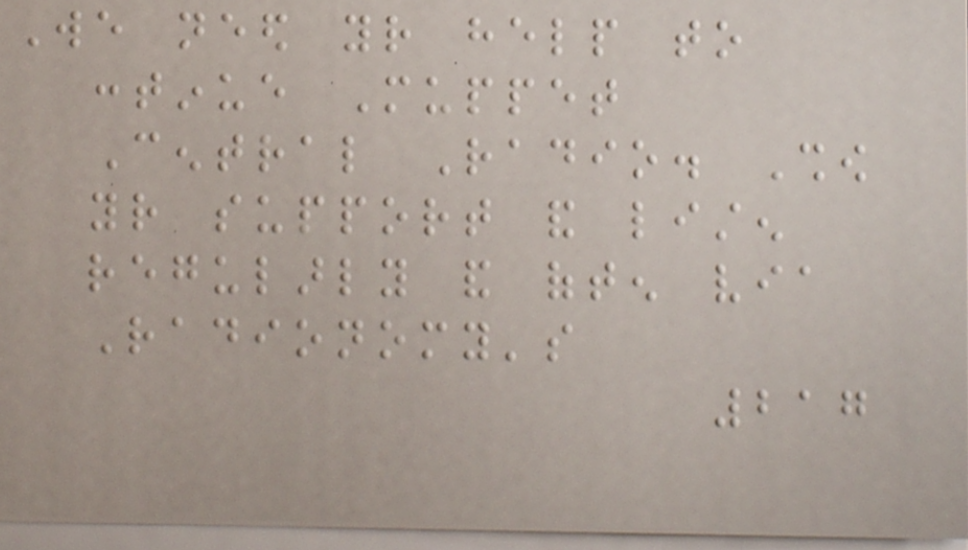We need your help to
continue Muppet
Central Radio. Show
your support and listen
regularly and often via
Radionomy's
217
